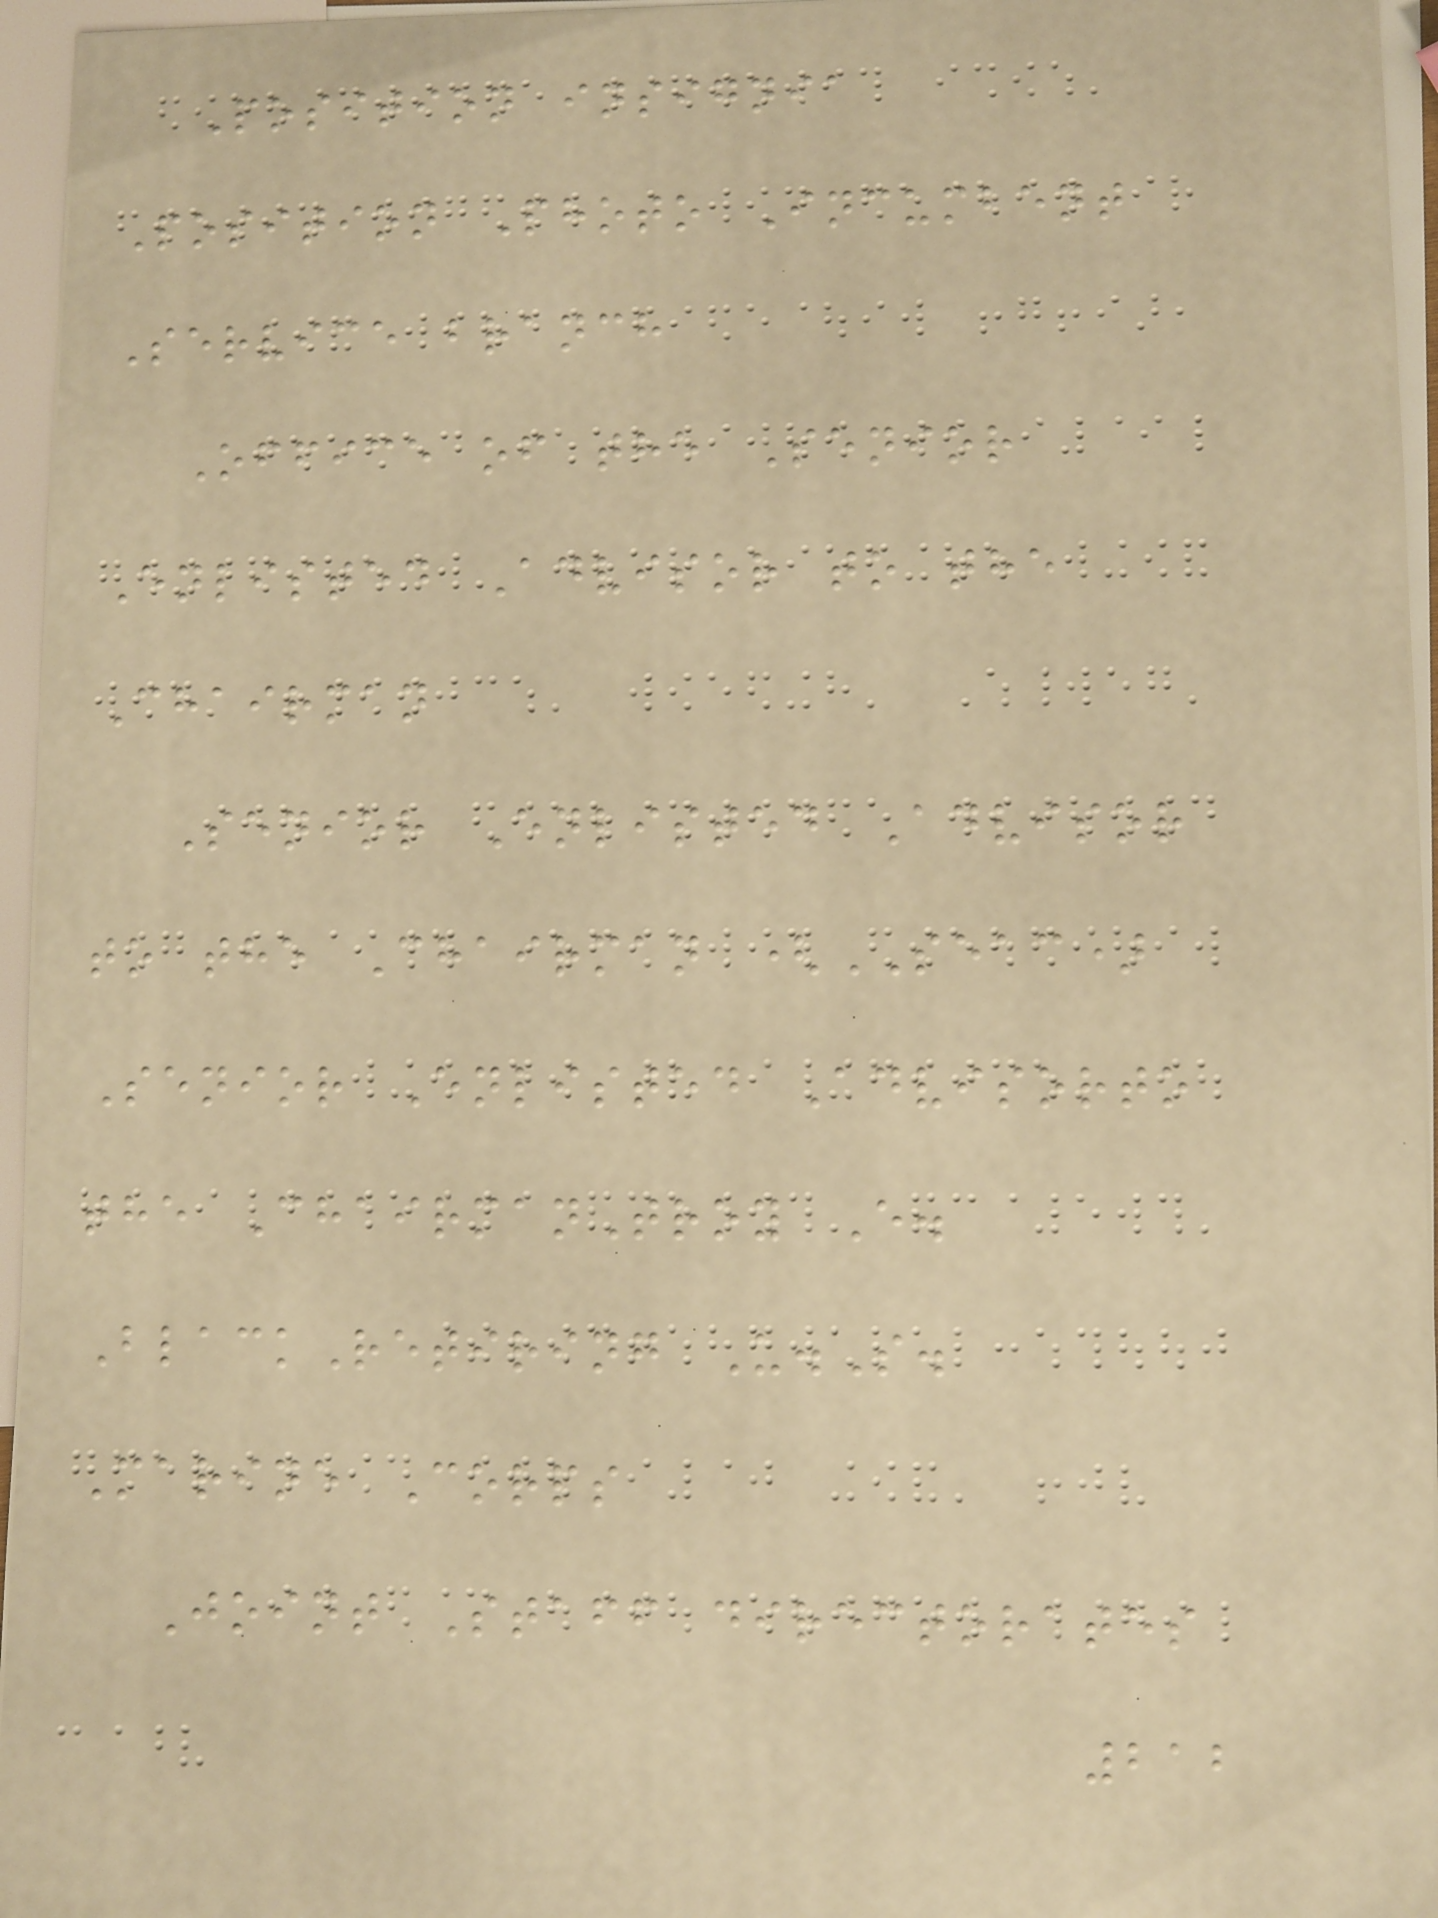Position insignia
Position Photo Incumbent
Service branch
Office of the Senior
Enlisted Advisor to the
Chairman
Senior Enlisted Advisor
to the Chairman (SEAC)
Senior Enlisted Advisorto
the ChairmanTroy E.
BlackRetiring U.S.
Marine Corps
Joint Staff directorates
212
